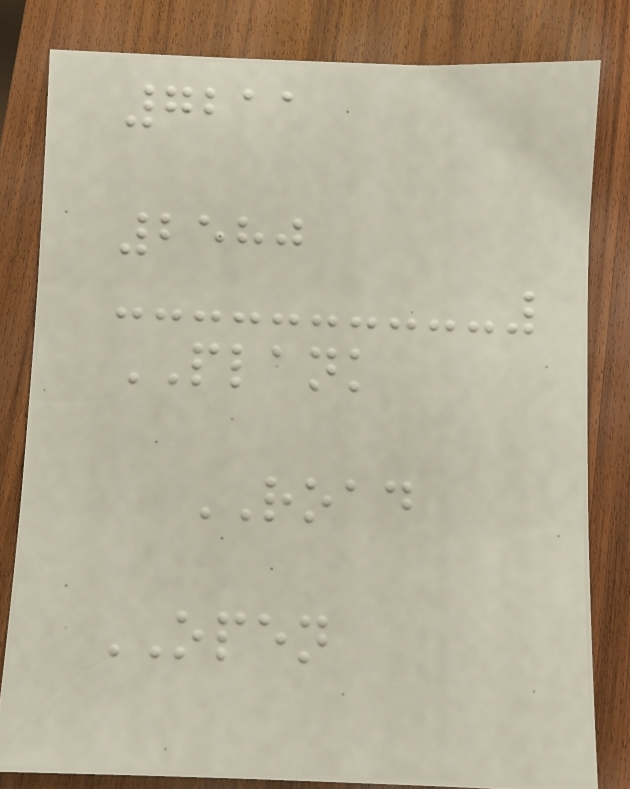7211
2580
PLANK
ROAD
OPEN
